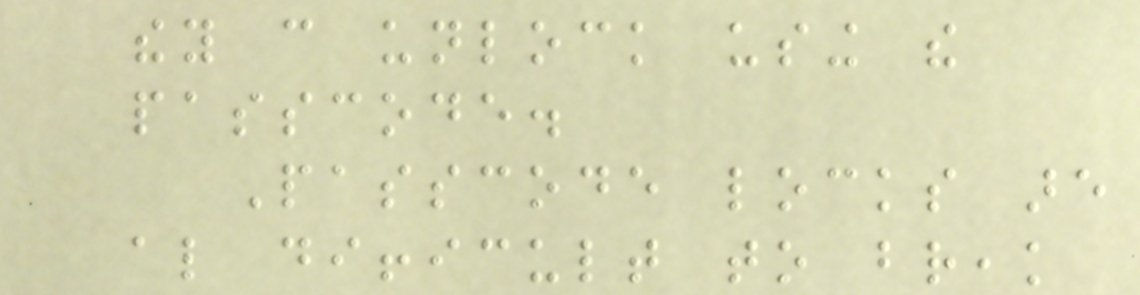they can unlock using the
passcode.
Passcode locks are
also difficult to break
